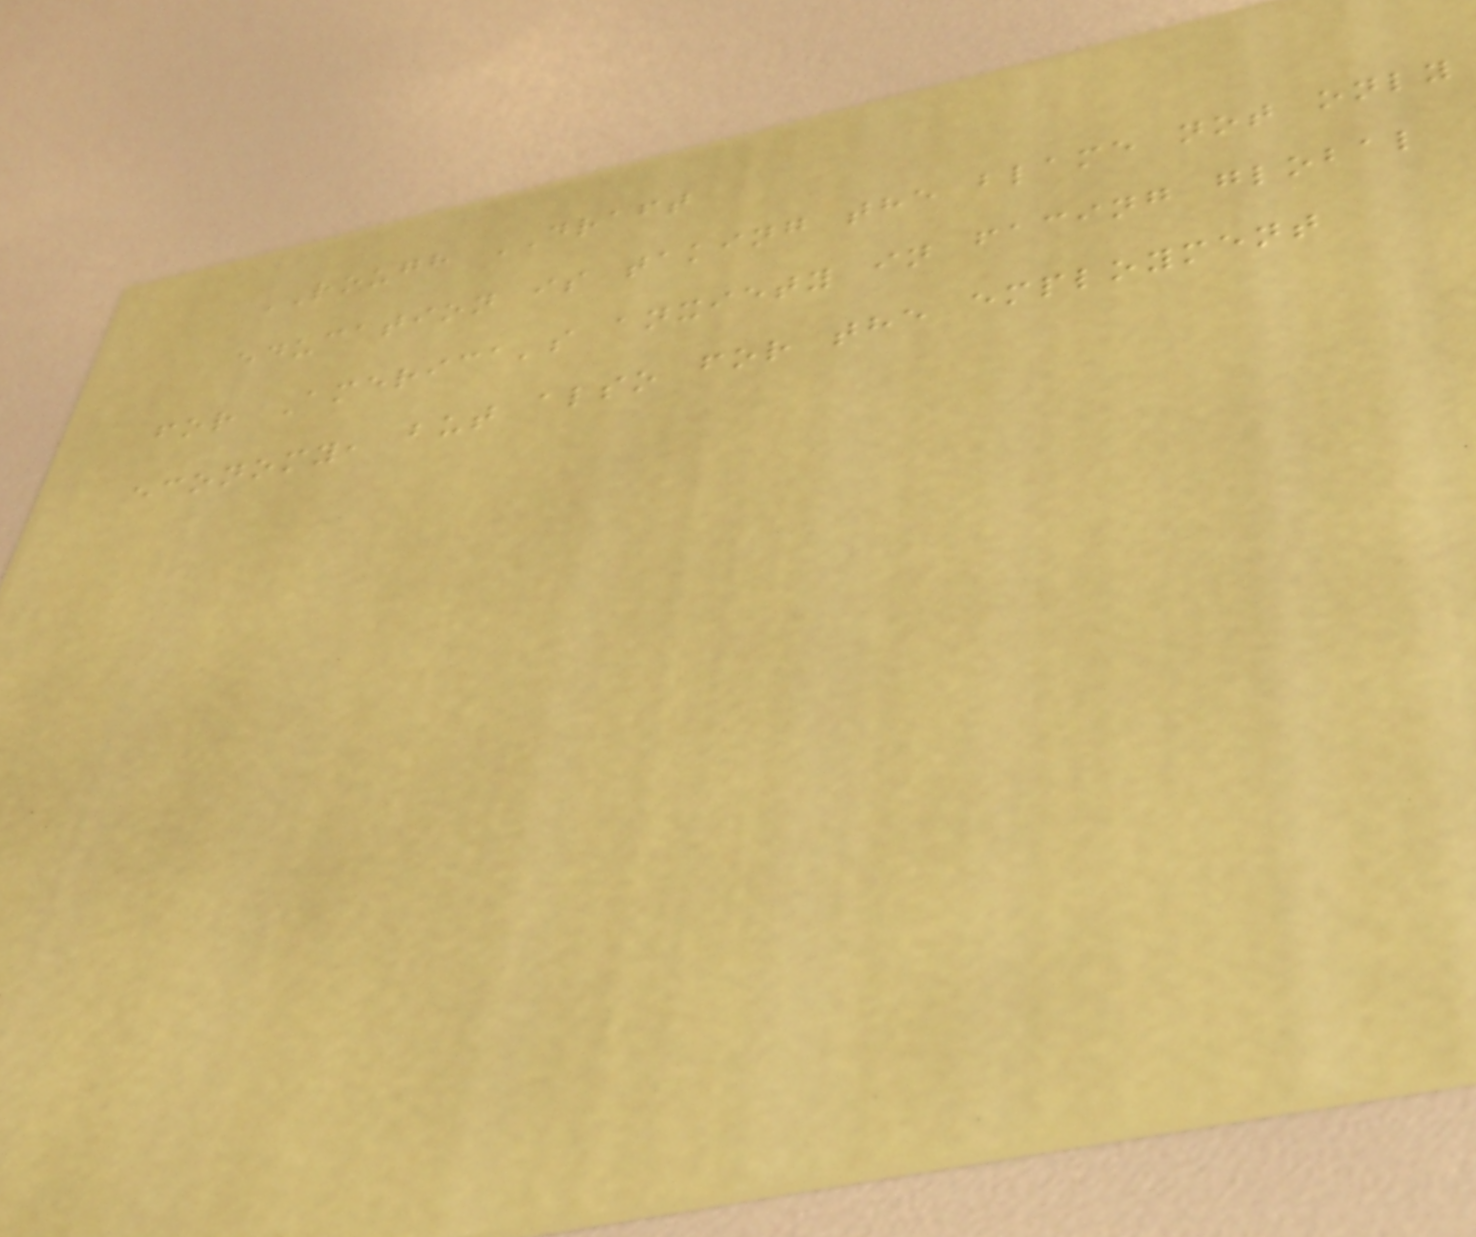ROUGH DRAFT
education is taking the blame not only
for America's anxiety in facing global
economy, but also for the employment
